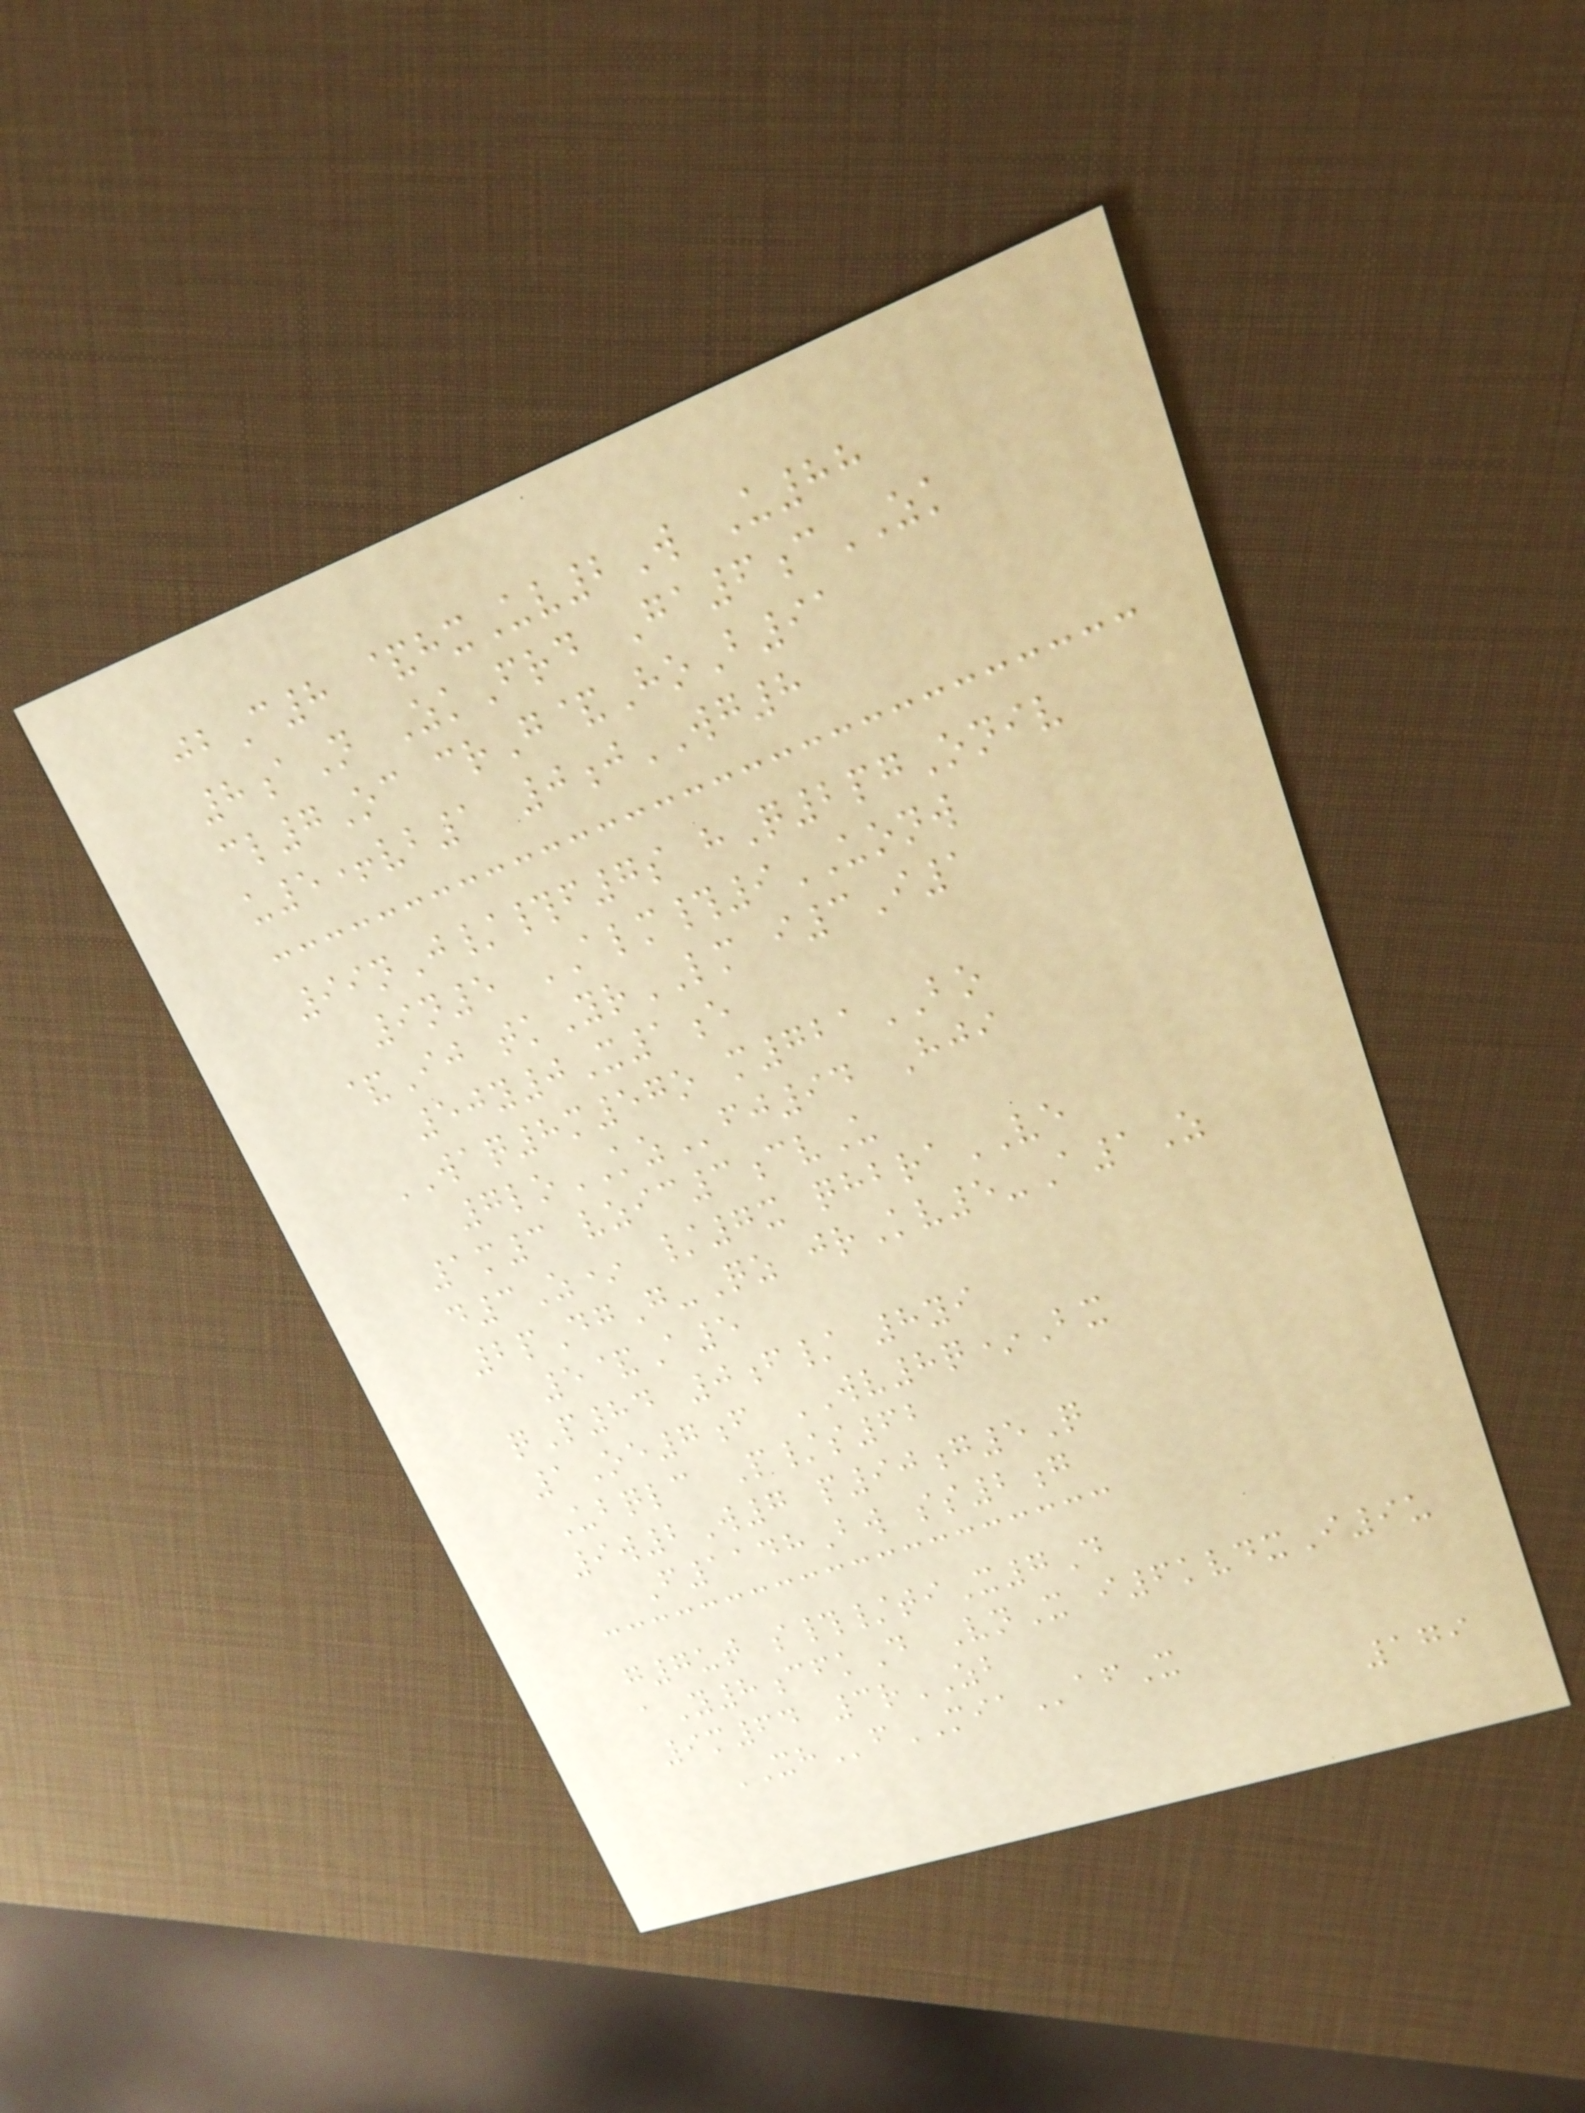jbC8 &hxUv2W U88
8aN ZkFrd Ga6cZK
cl7Oc crG&HoB91
u5+vb1 0jWG8
99nJ/#f7s hQ2pgOniv
9n5 ALM#9UONW
&Ij tkYrLM i3I1
50y0X1e
WAQ8m57o m721BO
7loKZfj94 Hji
1m3 vzic3cvU
d3Z* /7x qhbraVE
2pDgG-Qz jrKv5-A1Z
5&A5
qP84 0f/ 8yi
1Oe7f WV8q*Bx
Ubqlc P/s62
9w2W7 p90g5Q
F1148Bw ss2g
g7ut s#/tiX7D
aY8cfkD VnX i6kvdxI9u
9m64 3rZB
XHfMIAafX
179
